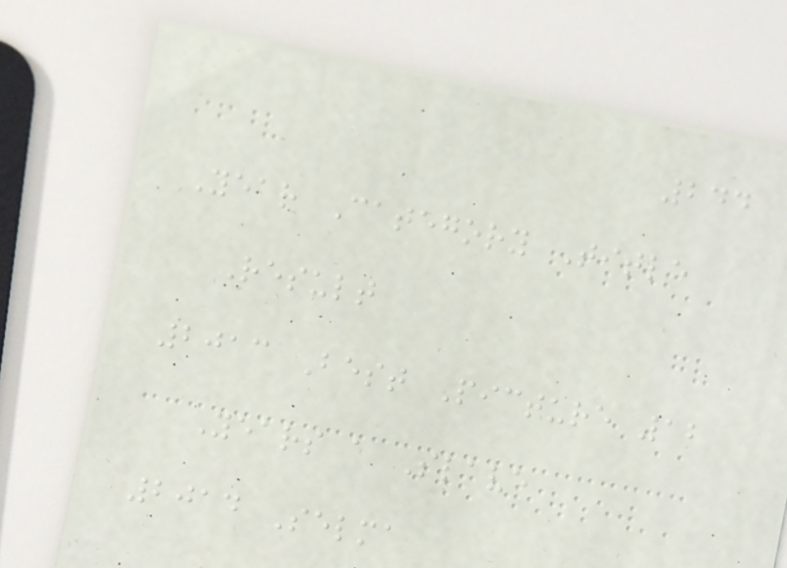244
Year Category Title
Result
2013 Best Picture 12
Years a Slave
2014 Selma
